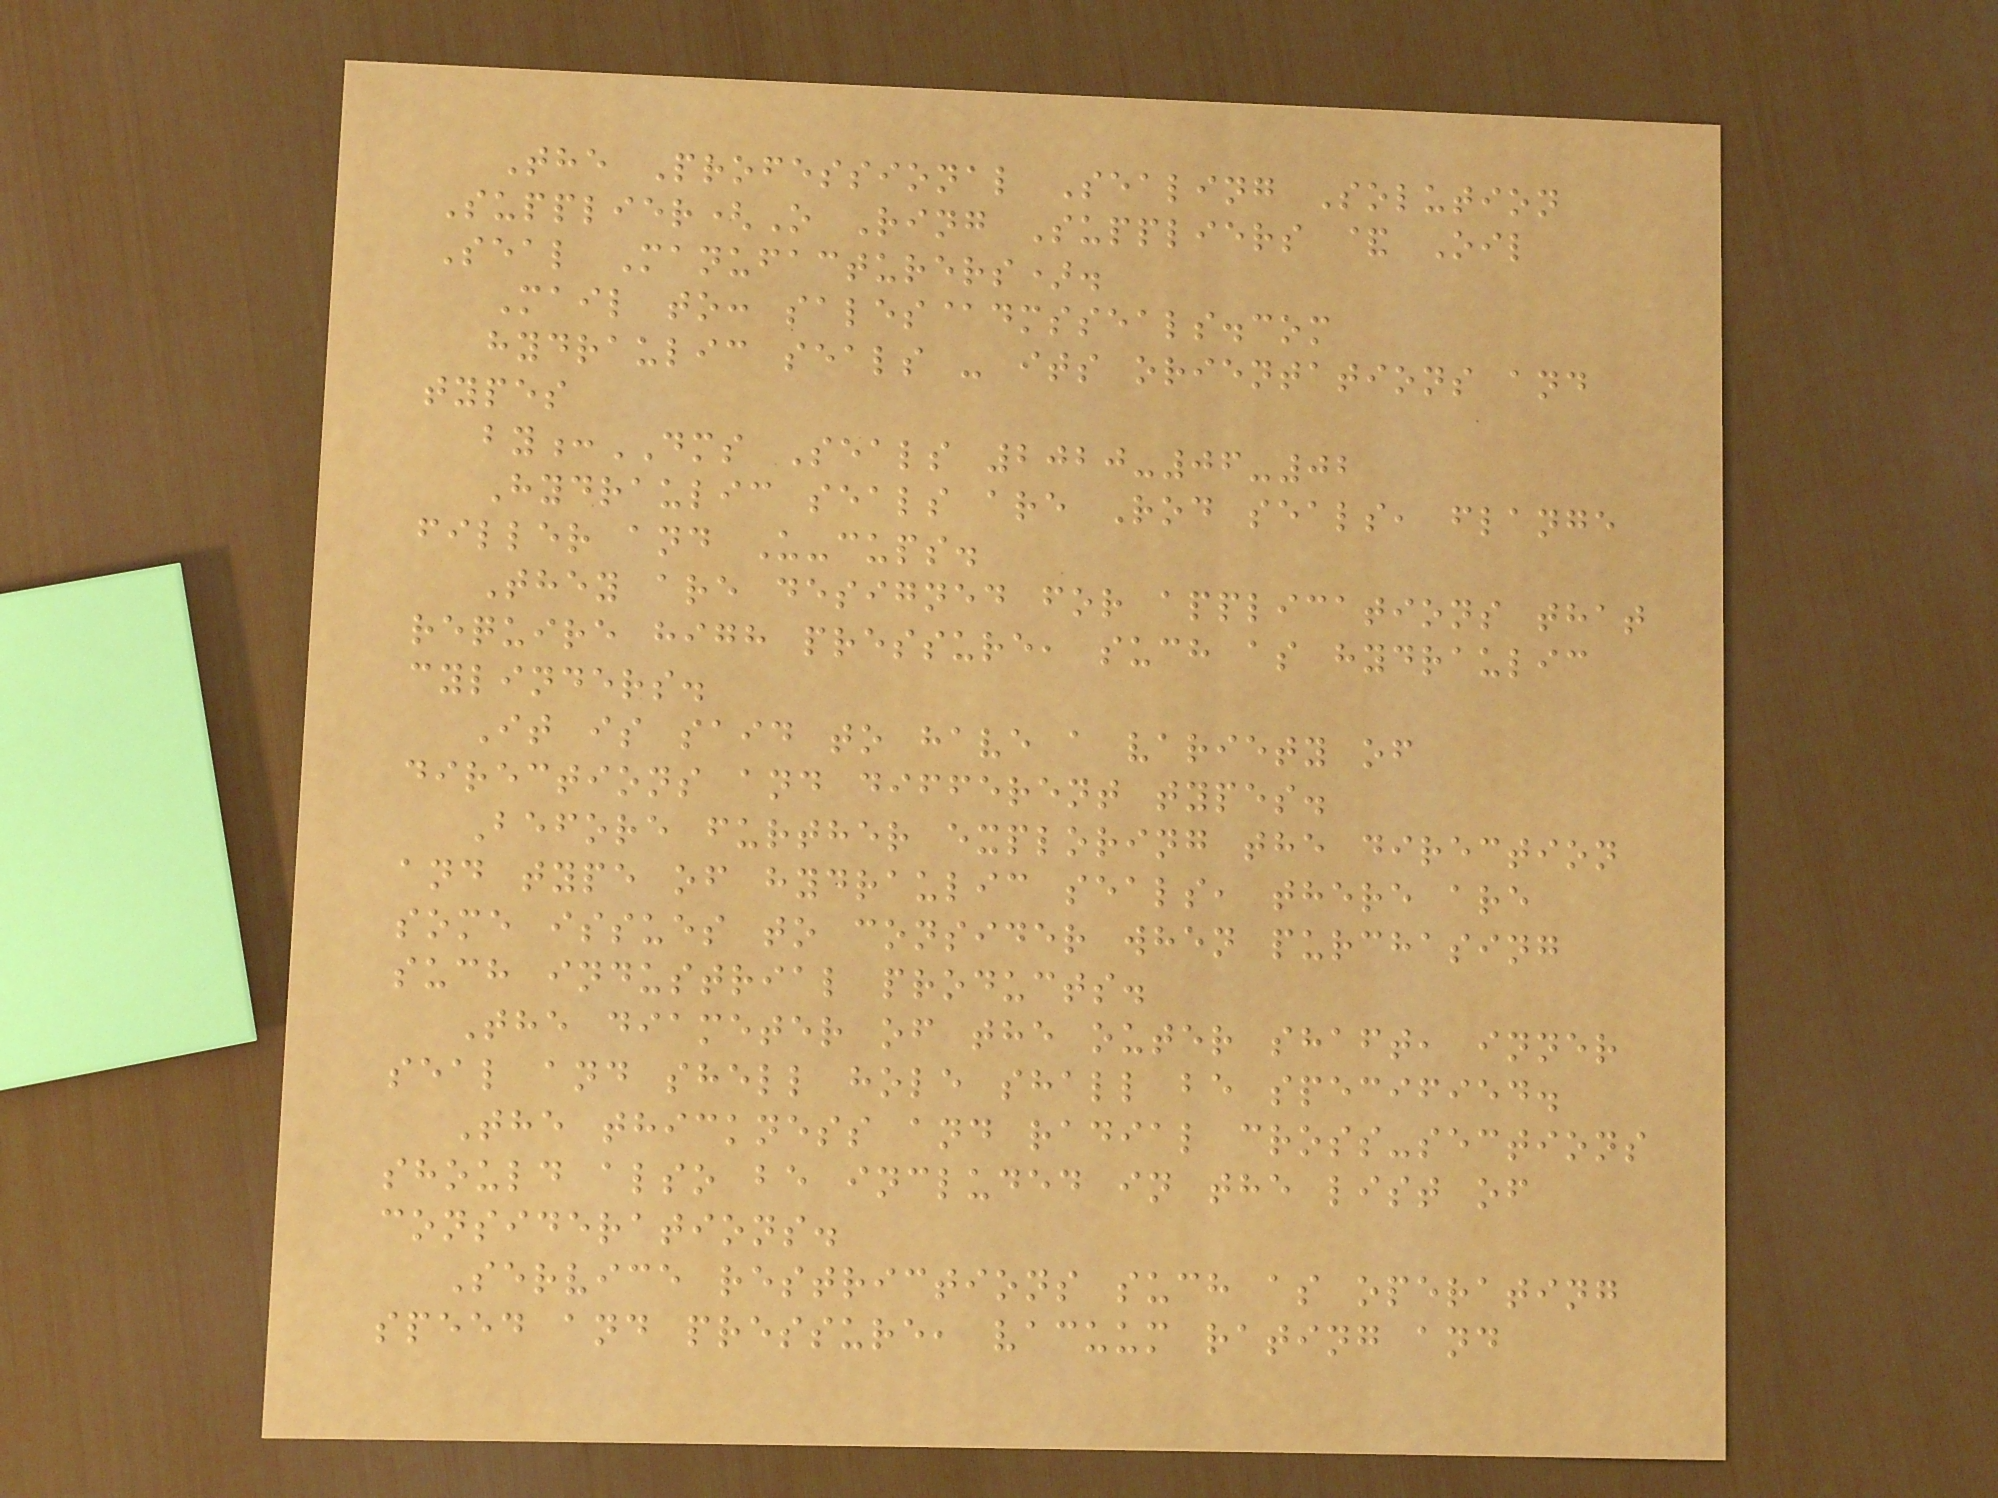The Professional Sealing Solution
Supplier(O Ring Suppliers & Oil
Seal Manufacturers).
Mail to: sales@dmsseals.com
hydraulic seals - its orientations and
types
by:DMS Seals 2020-06-02
Hydraulic seals are Rod seals, flange
filler and U-cups.
They are designed for applications that
require high pressure, such as hydraulic
cylinders.
It is said to have a variety of
directions and different types.
Before further exploring the direction
and type of hydraulic seals, there are
some issues to consider when purchasing
such industrial products.
The diameter of the outer shaft, inner
seal and shell hole shall be specified.
The thickness and radial cross-sections
should also be included in the list of
considerations.
Service restrictions such as operating
speed and pressure, vacuum rating and
